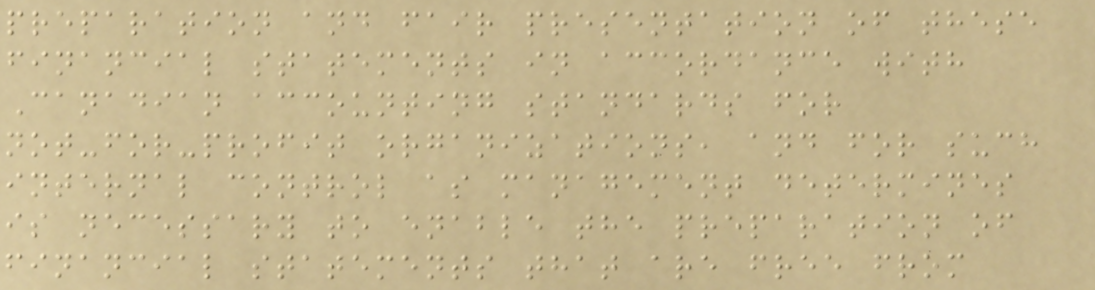preparation and fair presentation of these
financial statements in accordance with
Canadian accounting standards for
not-for-profit organizations, and for such
internal control as management determines
is necessary to enable the preparation of
financial statements that are free from
